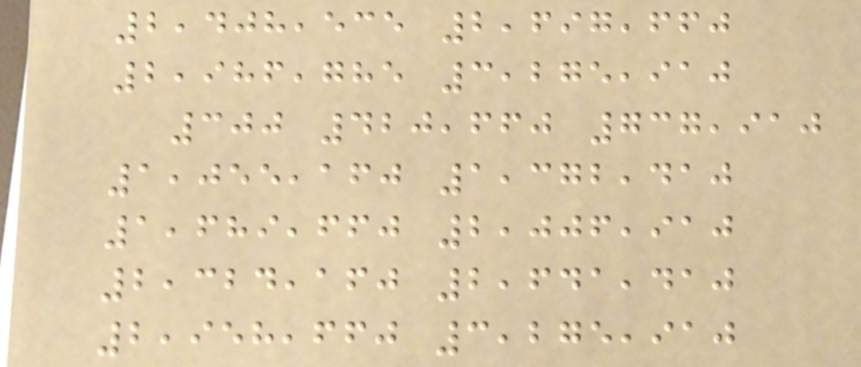2,408,535 2,697,660
2,986,785 3,275,910
300 420,660 737,910
1,055,160 1,372,410
1,689,660 2,006,910
2,324,160 2,641,410
2,958,660 3,275,910
